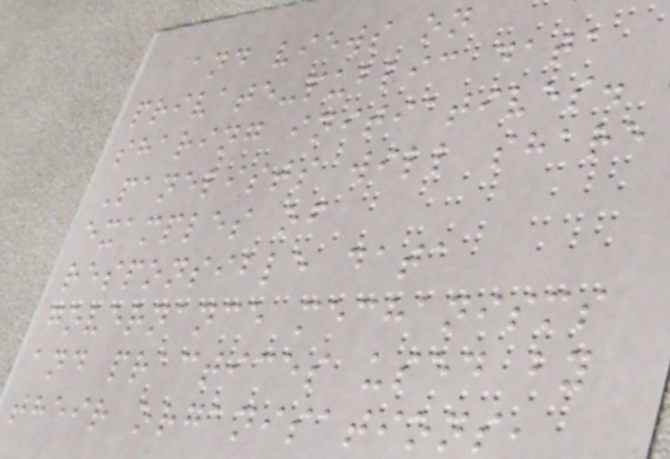and views on
private-public data
sharing initiatives.
Panelists will share
examples of
responsible data
governance mechanisms
and practices used by
their organisations,
